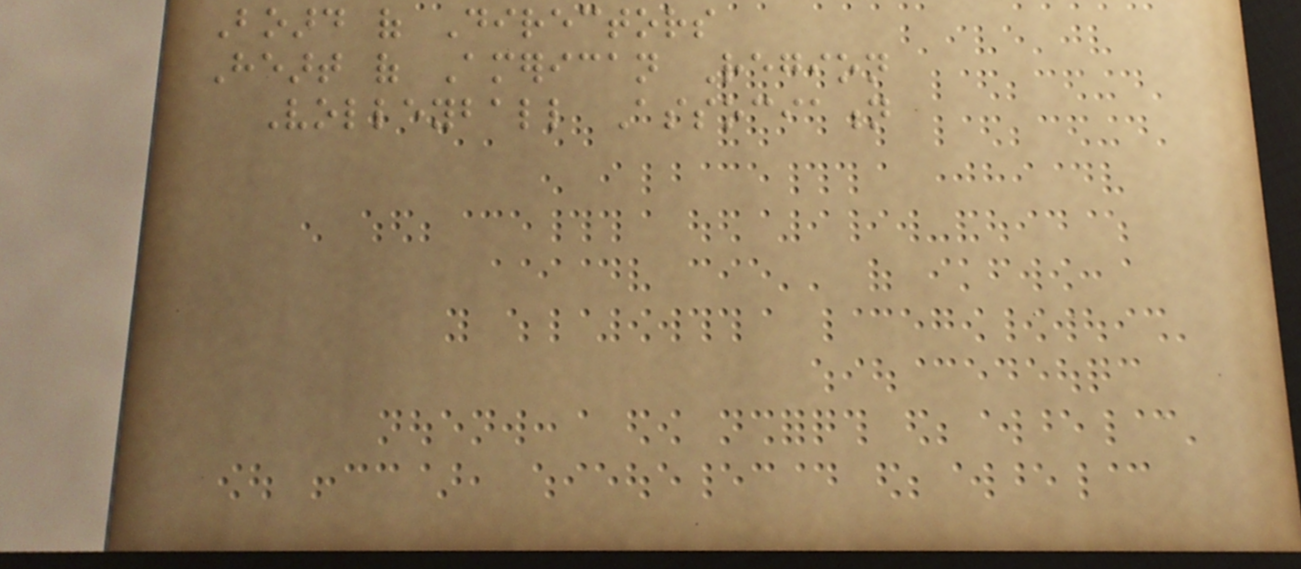Board of Directors
Heart of American Region
Volleyball Association
